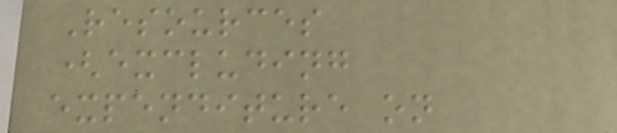Resources
(excluding
expenditure on
